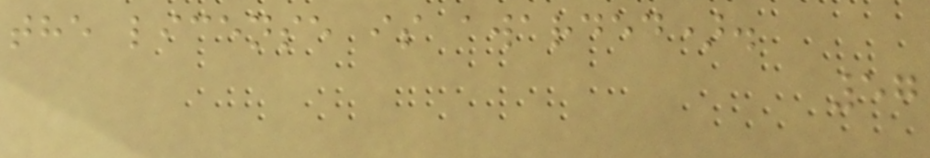the license is awarded).
57
